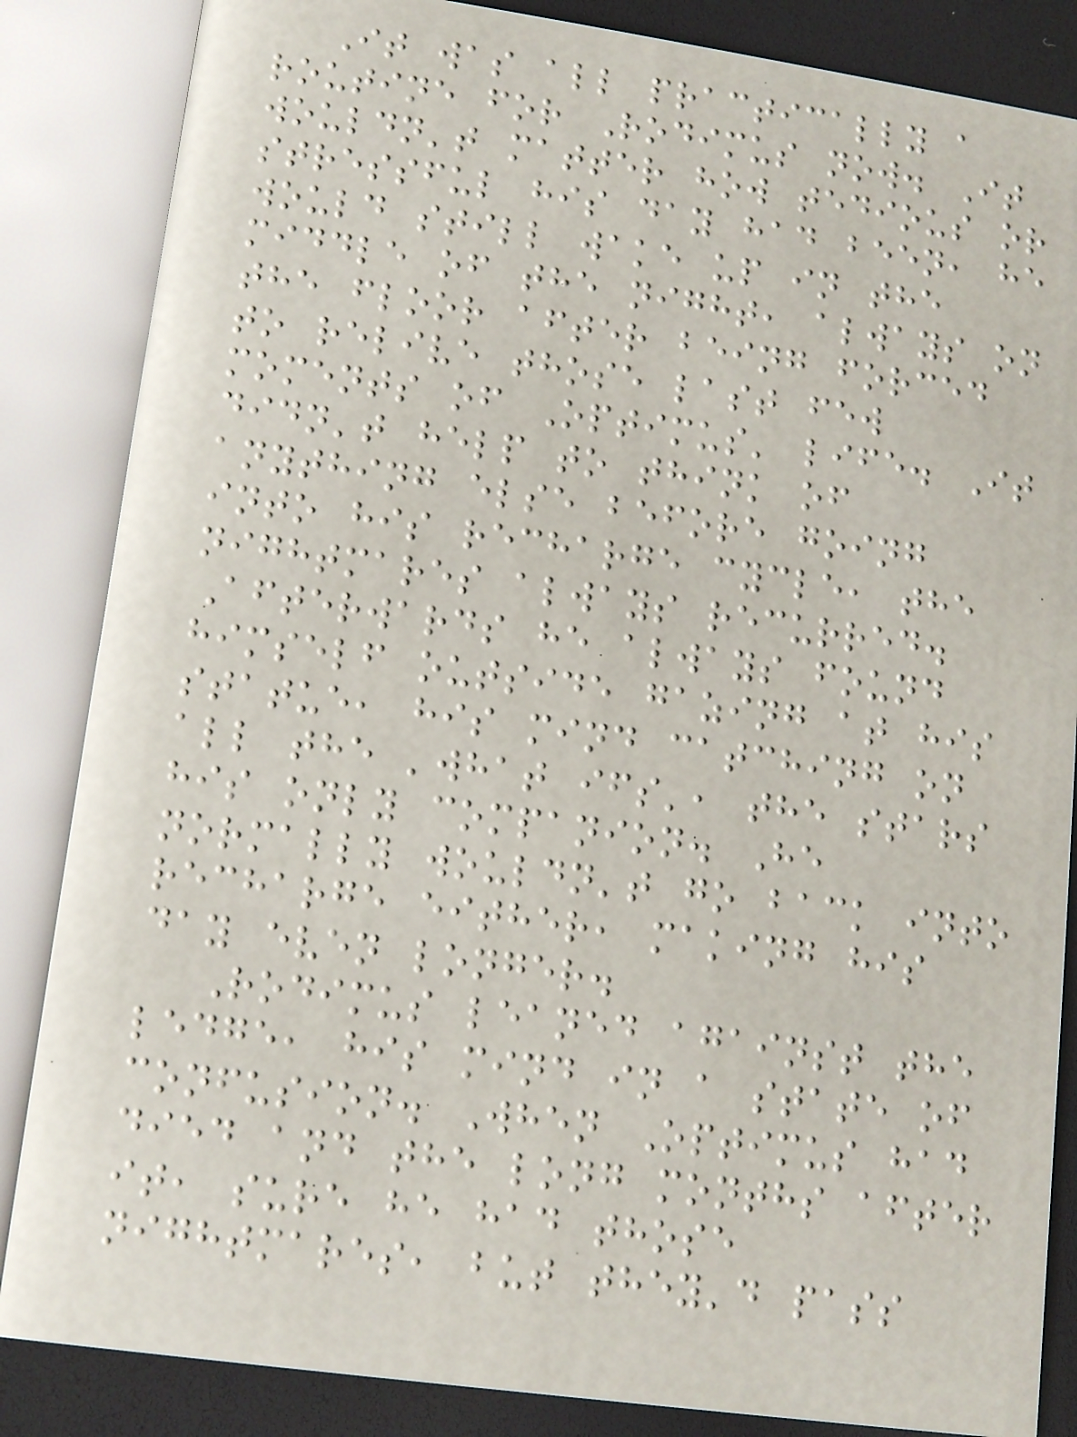It was all practically a
routine for Rodimus now. It
wouldn't matter how tedious or
stressful his day had been, he
would still wake up in the
middle of the night, always on
the floor after being forced
to relive those last few
moments of Optimus' life. It
didn't help to think of
anything else before going
into his recharge cycle, the
nightmares always recurred.
Afterwards he always found
himself outside gazing at his
statue, his mind catching on
all the 'what ifs', the stars
his only companion. He
normally wouldn't go back into
recharge either, making his
day even longer.
Rodimus leaned against the
ledge, his mind in a state of
confusion. When Optimus had
died and the long months after
it, sure he had those
nightmares, but they'd pass
